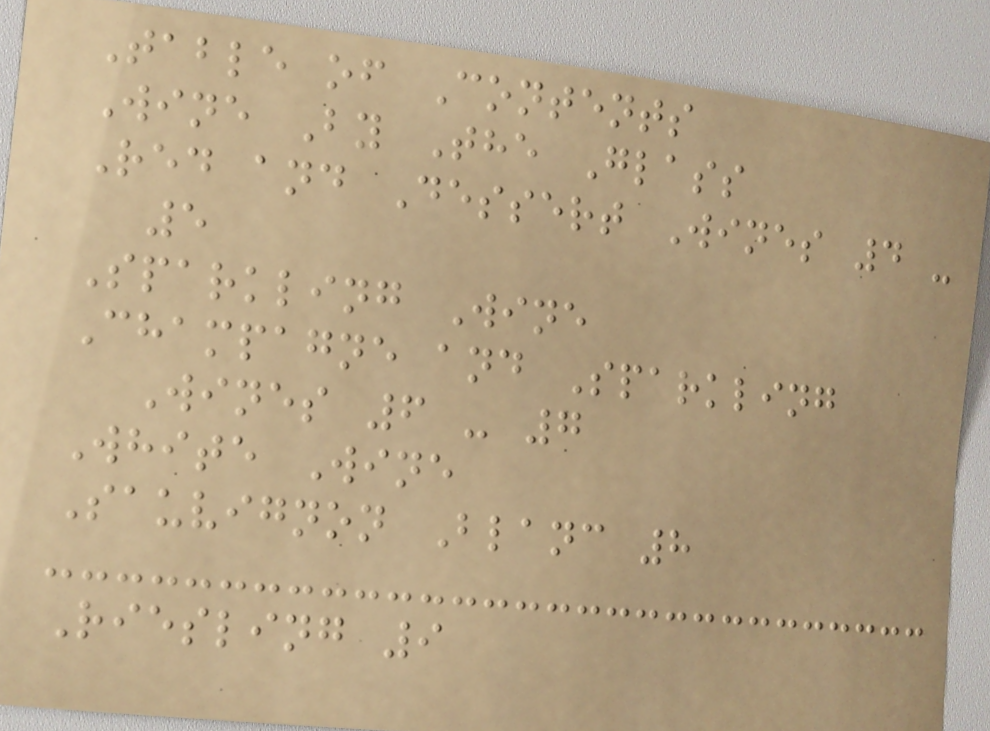Table of Contents
Wine By The Glass
Red and Dessert Wines 4 -
5
Sparkling Wine
Champagne and Sparkling
Wines 6 - 7
White Wine
Sauvignon Blanc 8
Riesling 9
